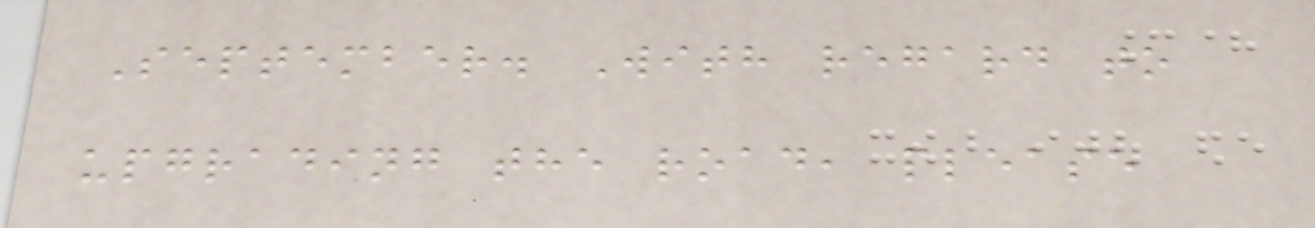September. With regard to
upgrading the road, please
